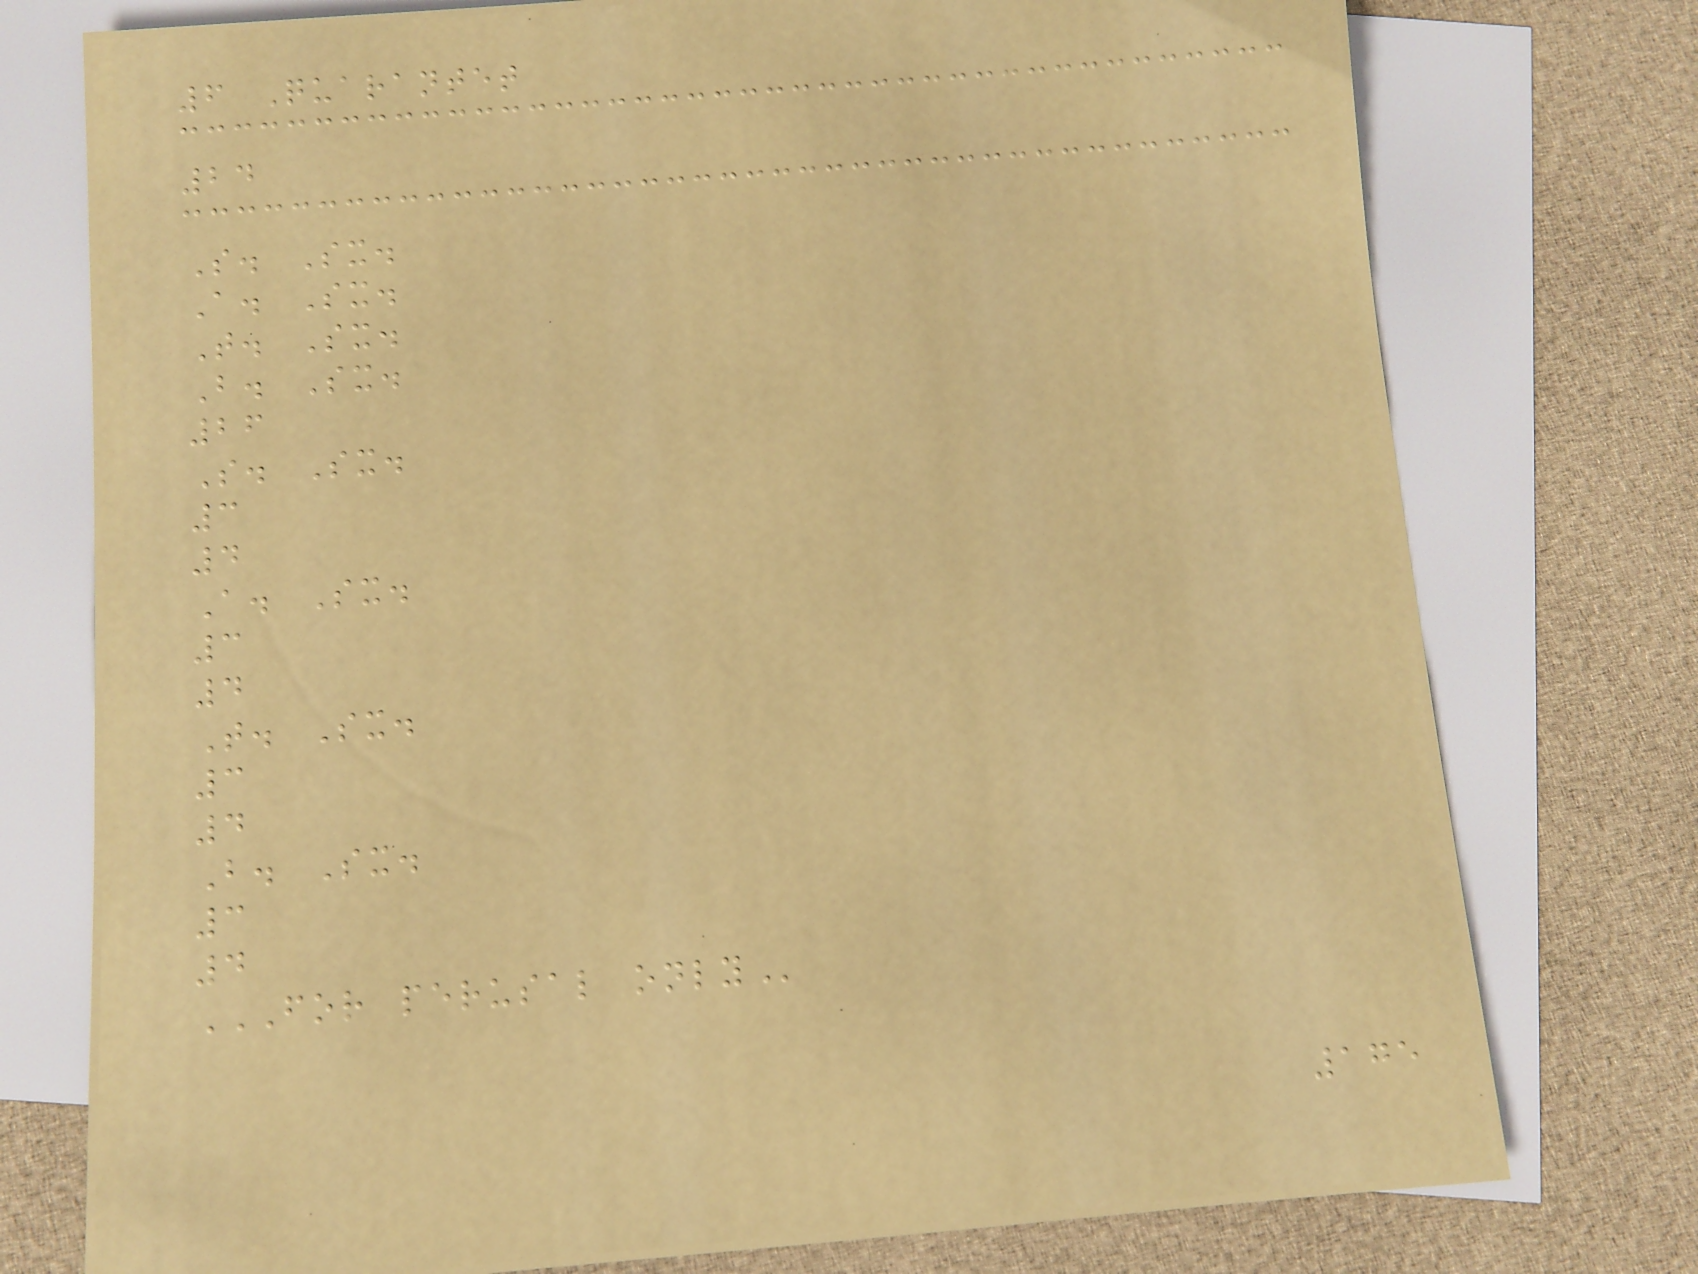6 Quarantet
24
S. Sx.
A. Sx.
T. Sx.
B. Sx.
26
S. Sx.
3
4
A. Sx.
3
4
T. Sx.
3
4
B. Sx.
3
4
FOR PERUSAL ONLY
175
